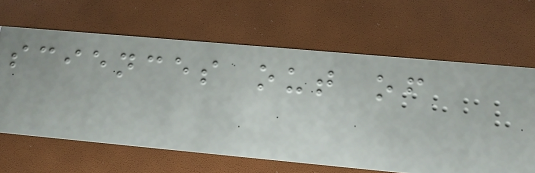sciences out of
